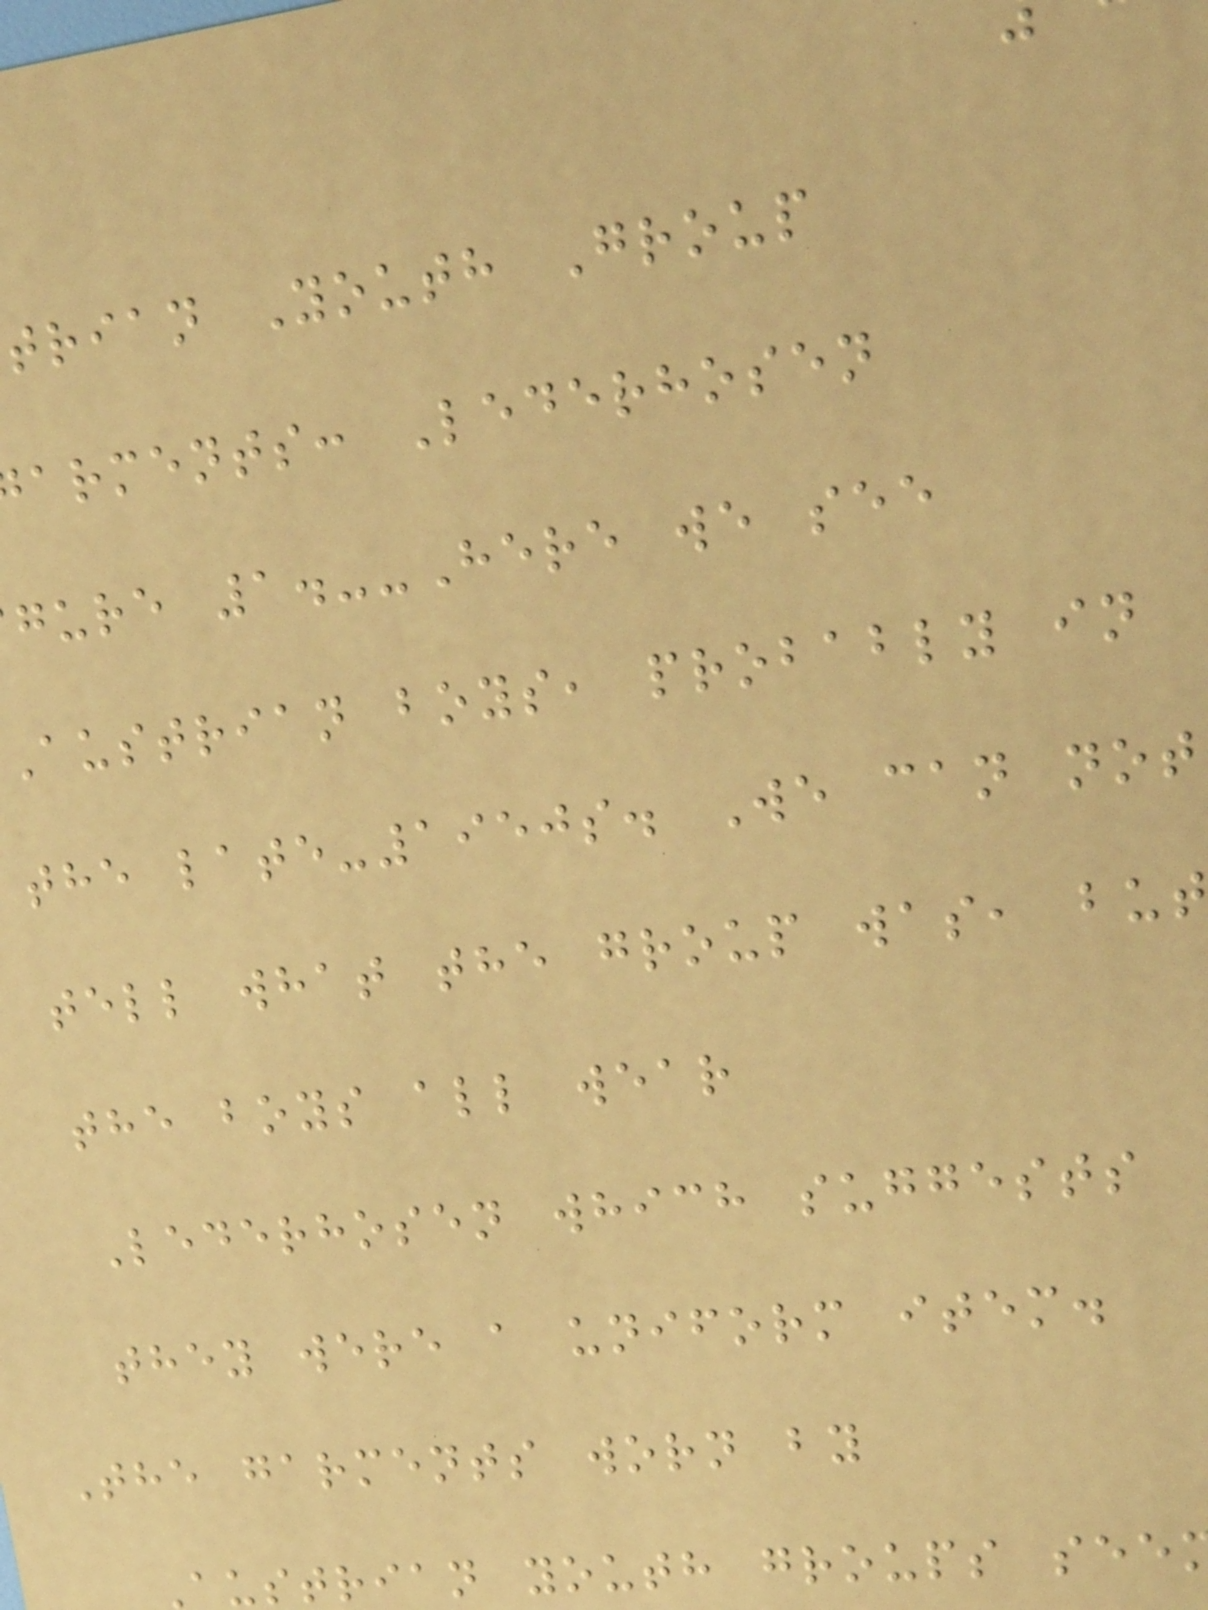trian Youth Group
arments: Lederhosen
gure 1.--Here we see
Austrian boys, probably in
the late-1950s. We can not
tell what the group was, but
the boys all wear
Lederhosen which suggests
they were a uniform item.
The garments worn by
austrian youth groups see
